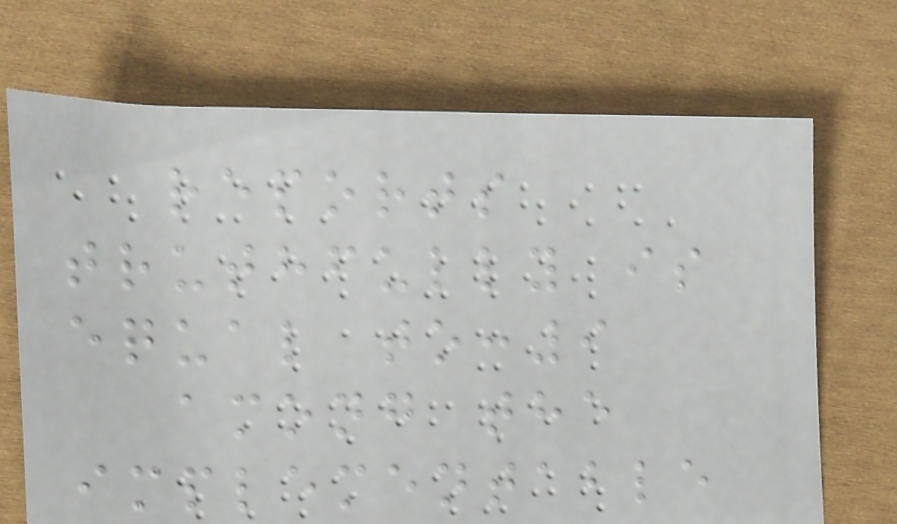reports
truthfully is
equal to:9
among the
implementable
